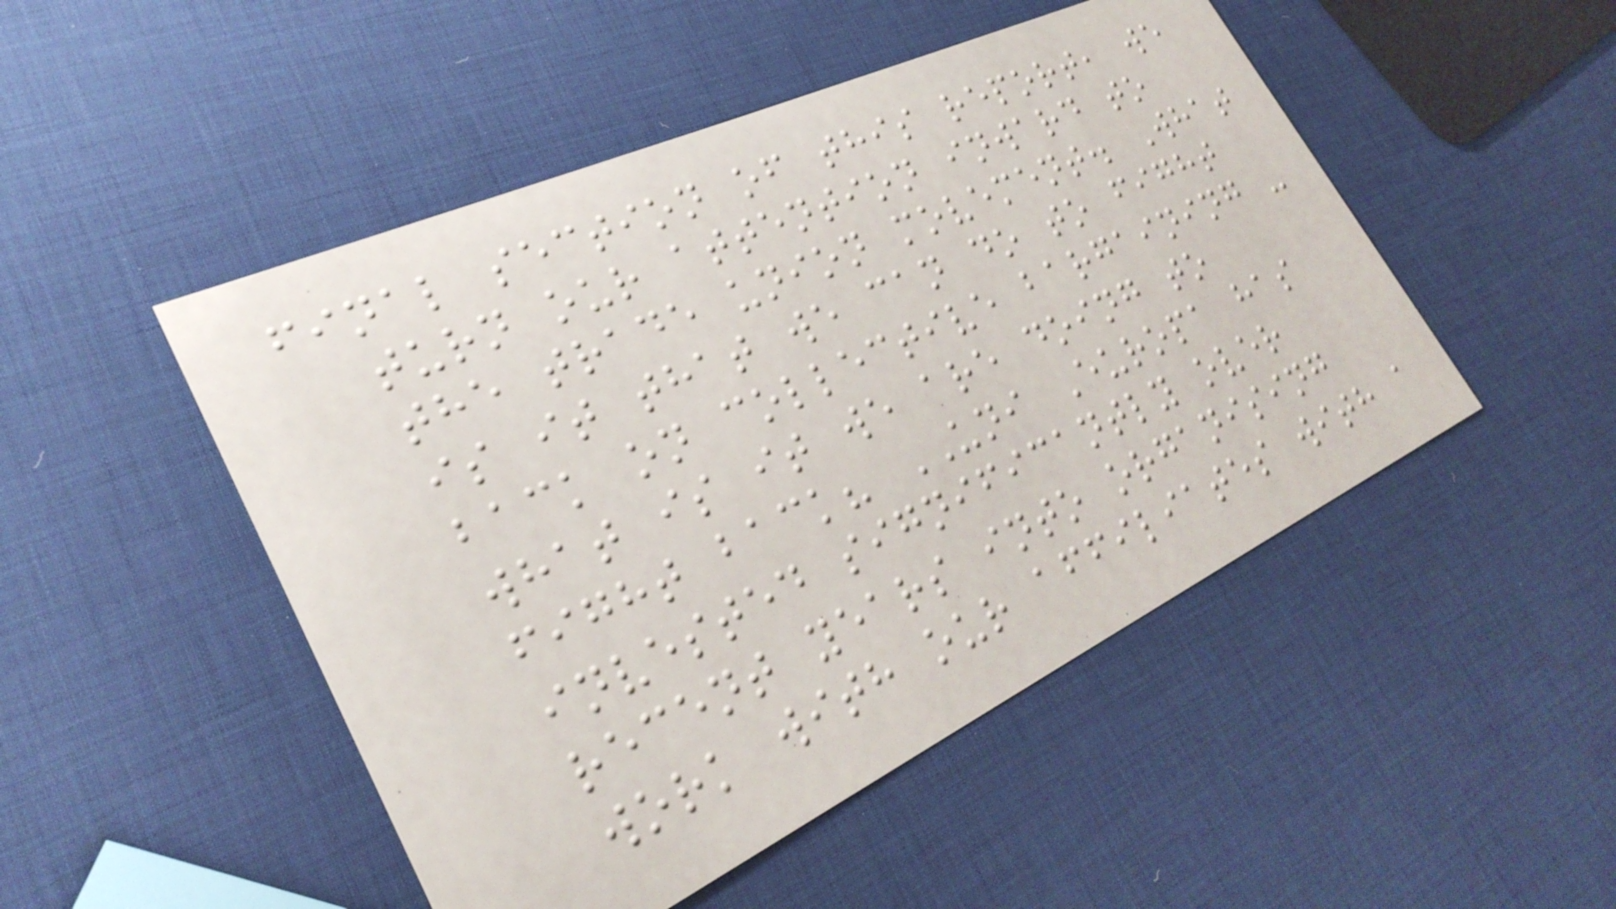final section of this report, we
turn our attention inward to
the trade union movement. What
is it that we can do to fight
back on collective bargaining -
what is it we are doing to
fight back? UNI Europa has
invested significantly over
recent years into organising
work with our affiliates with a
